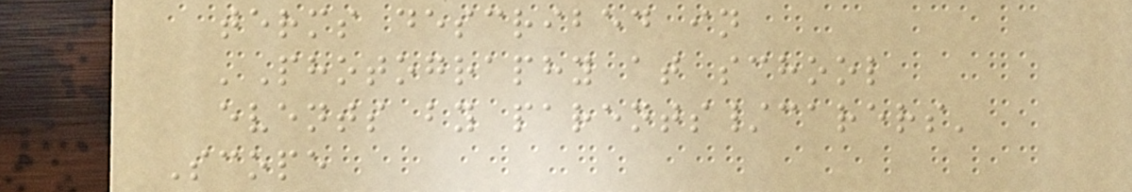terms described in
'Photography at school
events by parents/carers'
Scope
